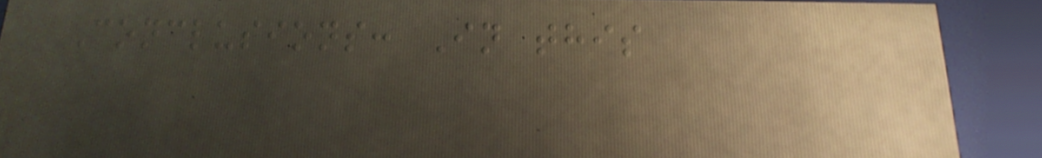Conclusions: In this
